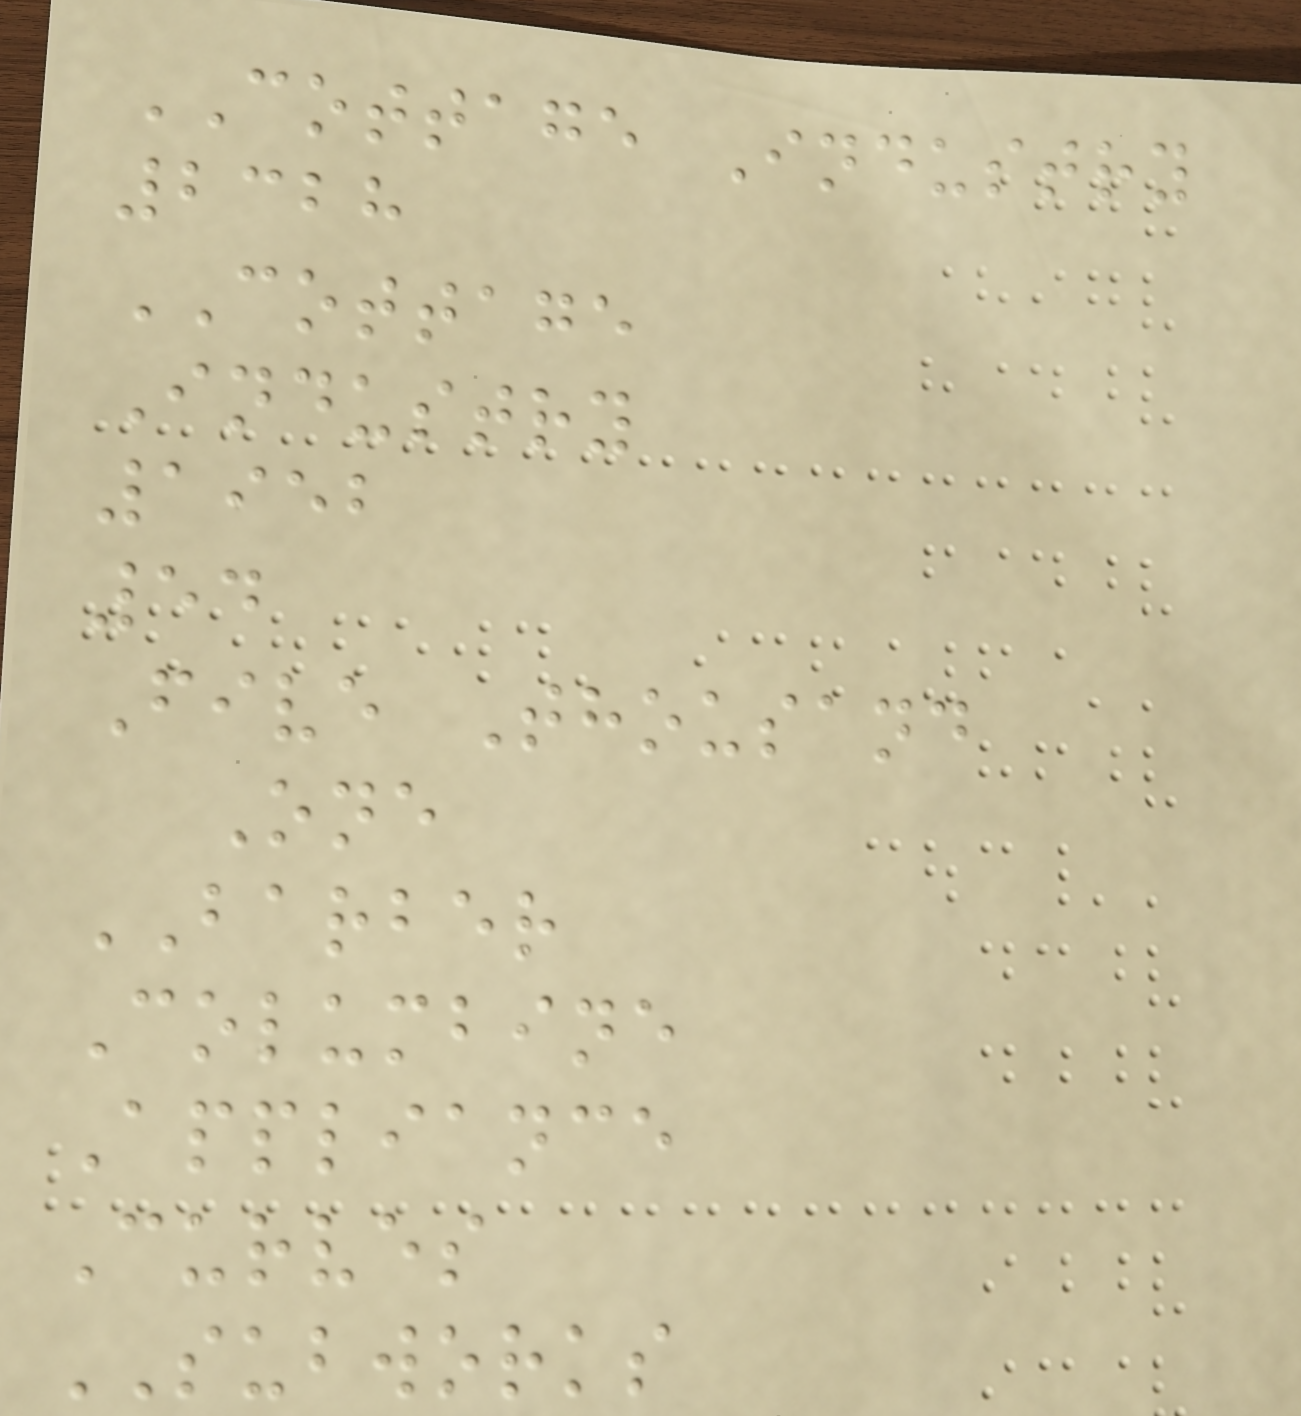COTTAGE Industry
2328
COTTAGE
Industry
1952
54
Five Thousand
One
BARBER
Columbine
Appliance
Curves
SUBWORKS
